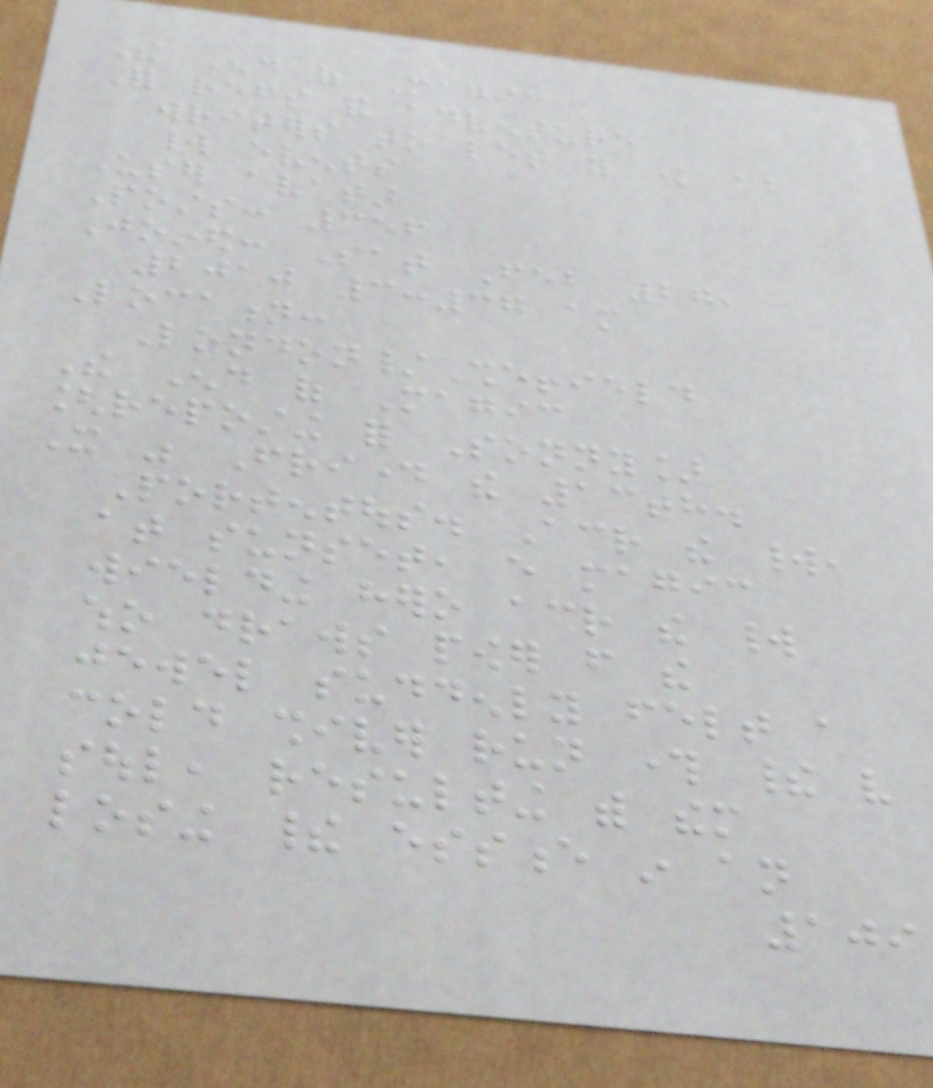The End of Magic
For refs and adventure
writers to let you know about
world events
User avatar
Posts: 356
Joined: Sat Feb 27,
2010 3:37 am
Location:
London/Sheffield
The End of Magic
[reposting for Sonny]
It was Friday the 13th.
Portentous. Across the world,
at sunset, every magic
wielding hero across the world
who draws power from the
jewel suddenly felt a
cold shiver run through their very
soul, resulting with them
losing their essence in an
109
